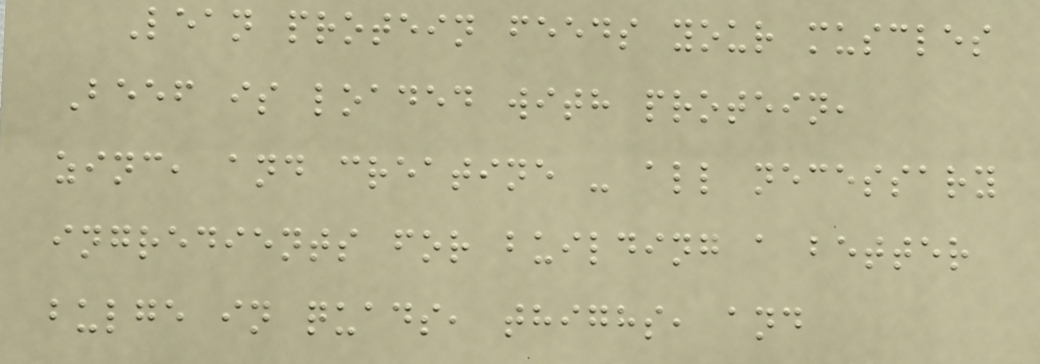Lean protein feeds your muscles
Beef is loaded with protein,
zinc, and creatine - all necessary
ingredients for building a better
bulge in quads, thighs, and
